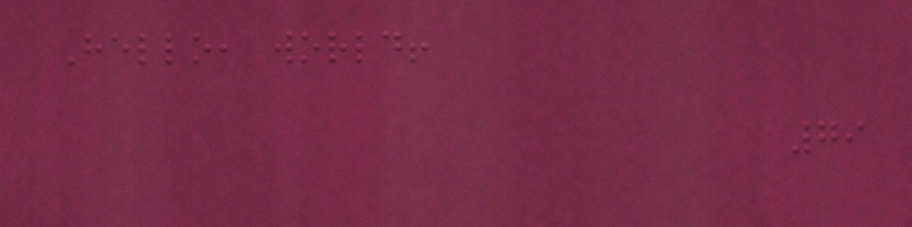Hello, world!
79
